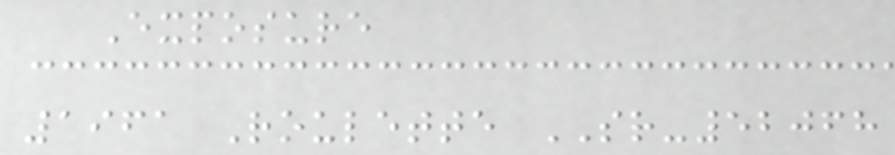Exposure
1961 Roulette SR-52068
